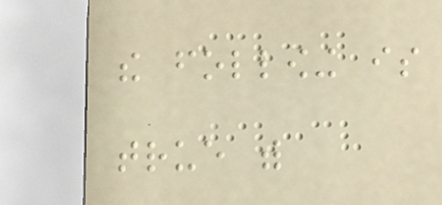the following is
true with
